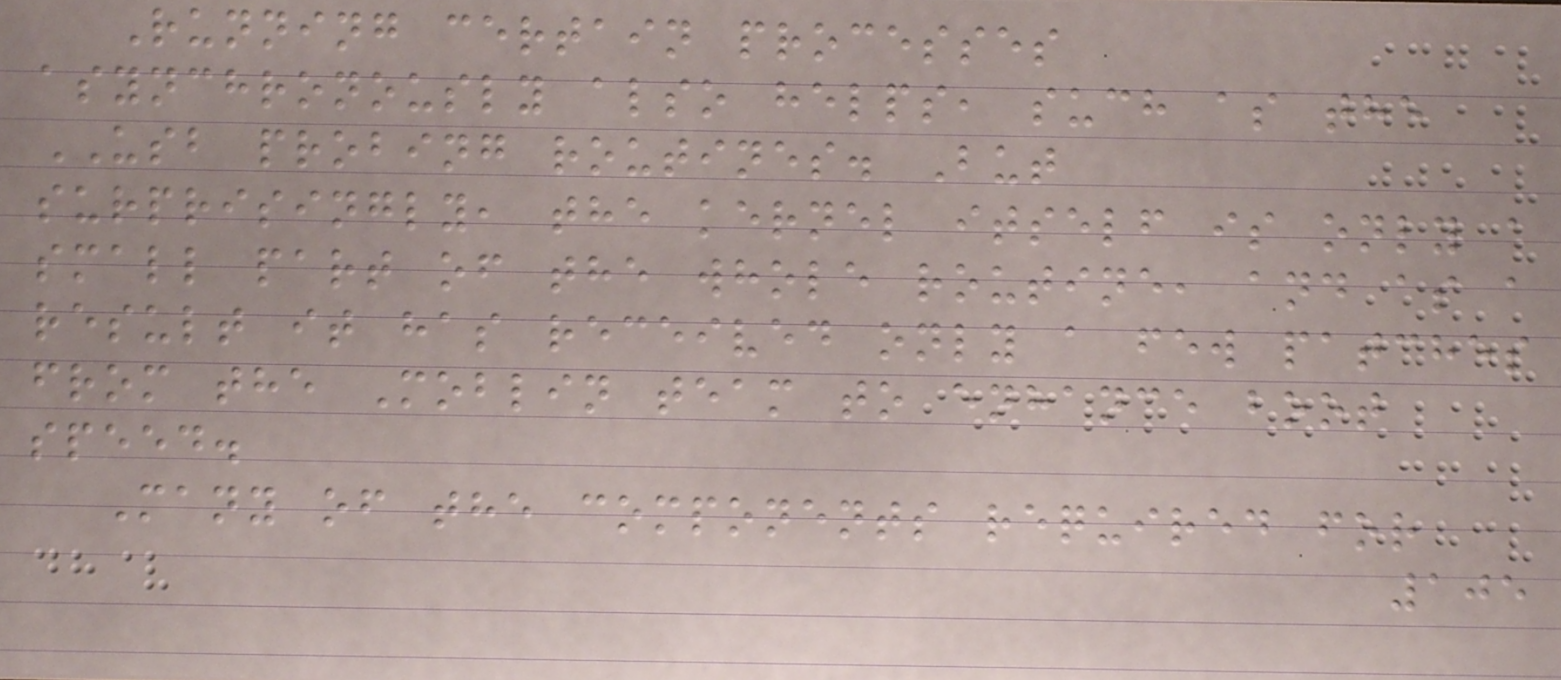Running certain processes
asynchronously also helps, such as the
USB probing routines. But
surprisingly, the kernel itself is only a
small part of the whole routine, and as a
result it has received only a few patches
from the Moblin team to enhance boot
speed.
Many of the components required for
105
